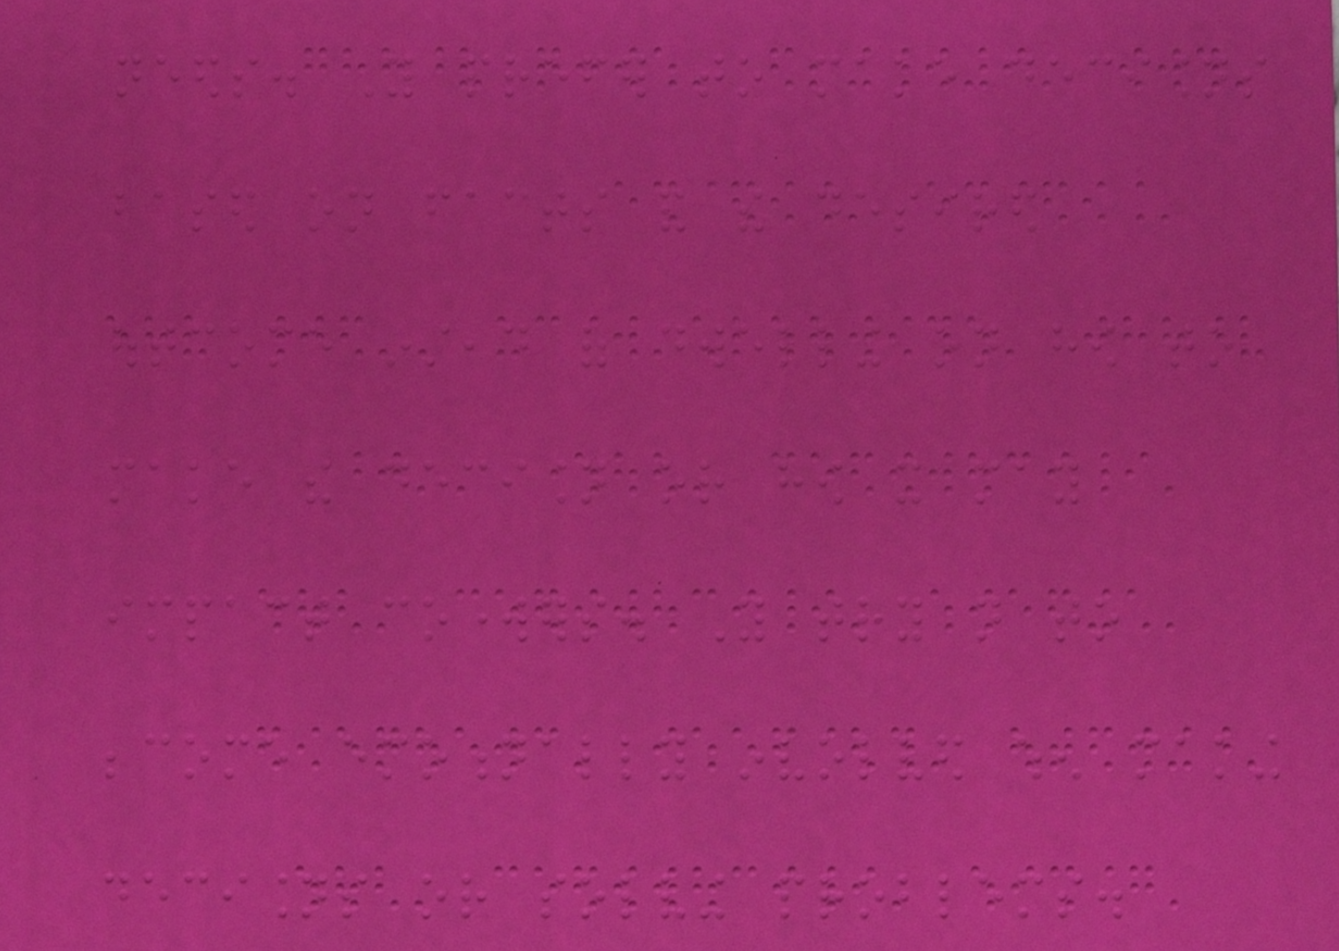needs. You prefer to make decisions
based on facts and the desired
outcome instead of dwelling on how to
make the decision or how it may
impact coworkers. You try not to
become emotionally involved when making
decisions or solving problems.
